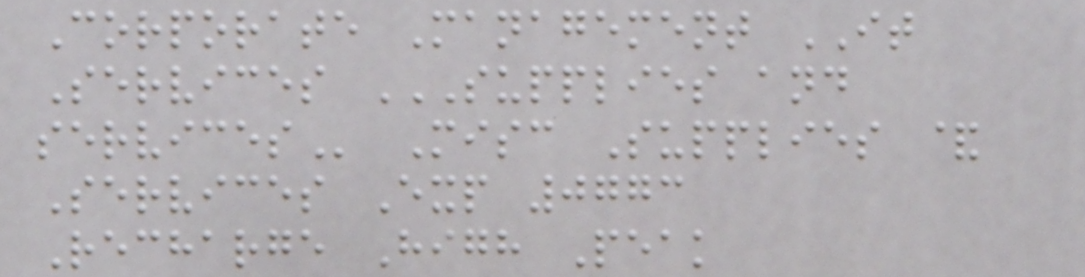Corporate Management IT
Services SUPPLIES AND
SERVICES Misc Supplies &
Services Exp 0773
Recharge High Peak
